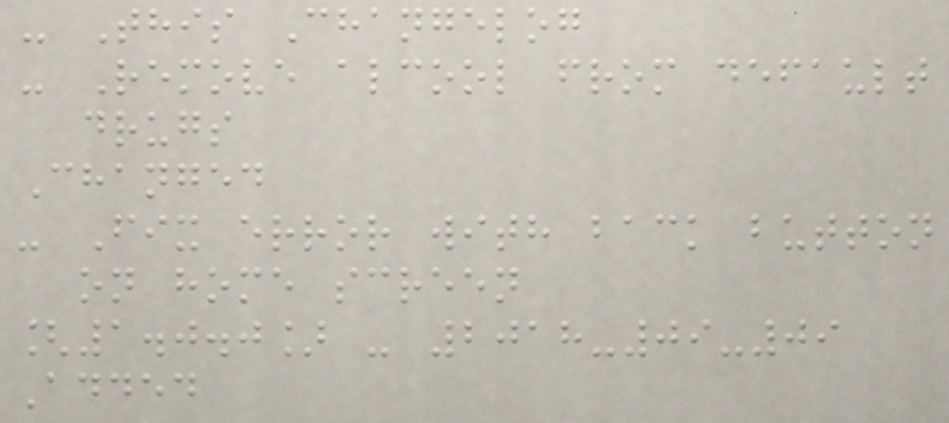- This Changelog
- Remove alcool from default
drugs
Changed
- Fix error with back button
on home screen
[1.0.0] - 2018-09-09
Added
